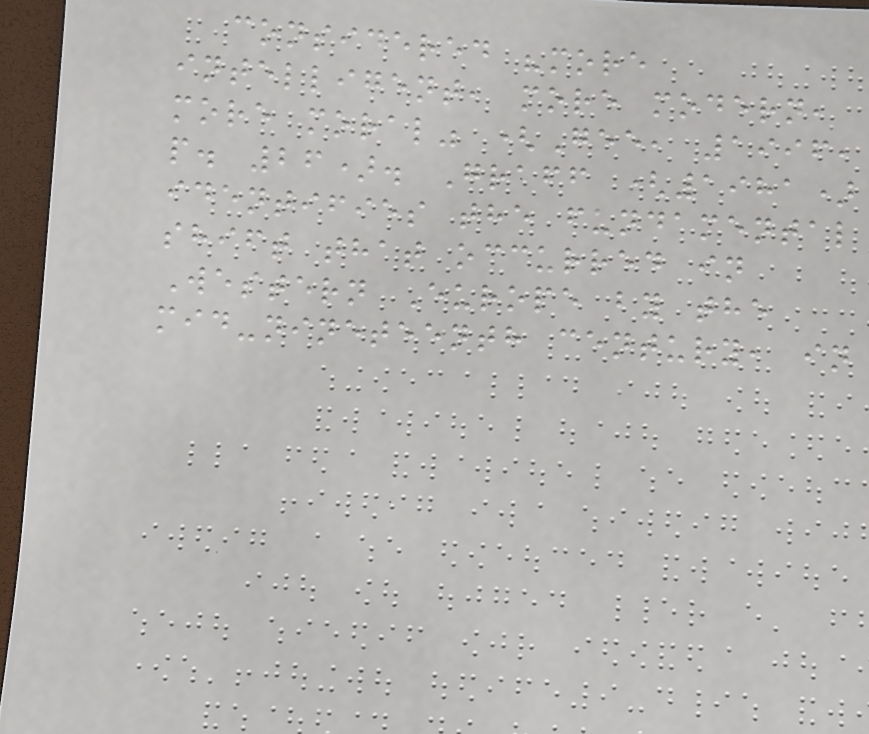considered "more
intelligent, more modern,
more moral" (Gee, 1996,
p. 26). Graff (1981)
identifies the fundamental
shift that occurred in
Western Europe by the
mid-nineteenth century, in
